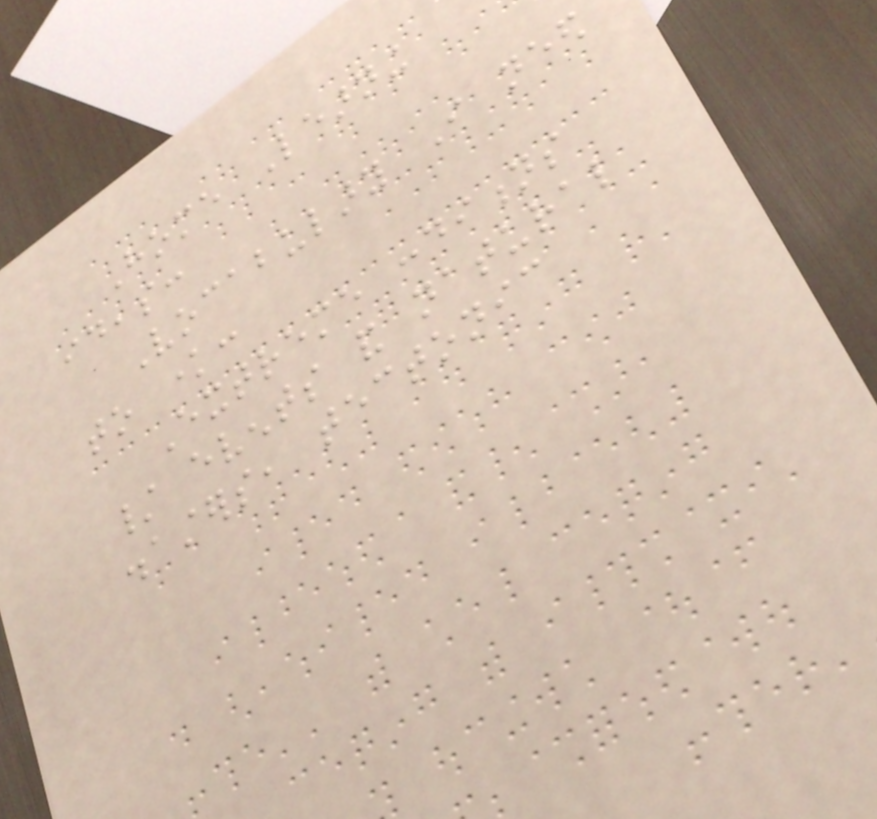Home Learning
ideas:
Vocabulary I need
to know:
Extreme conditions
/ events and natural
disasters, tectonic
